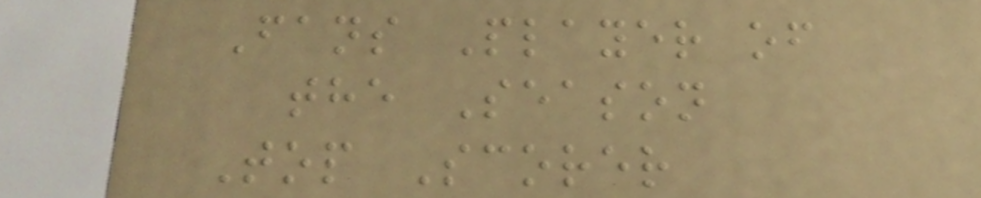Fans Player of
the Season
Top Scorer
